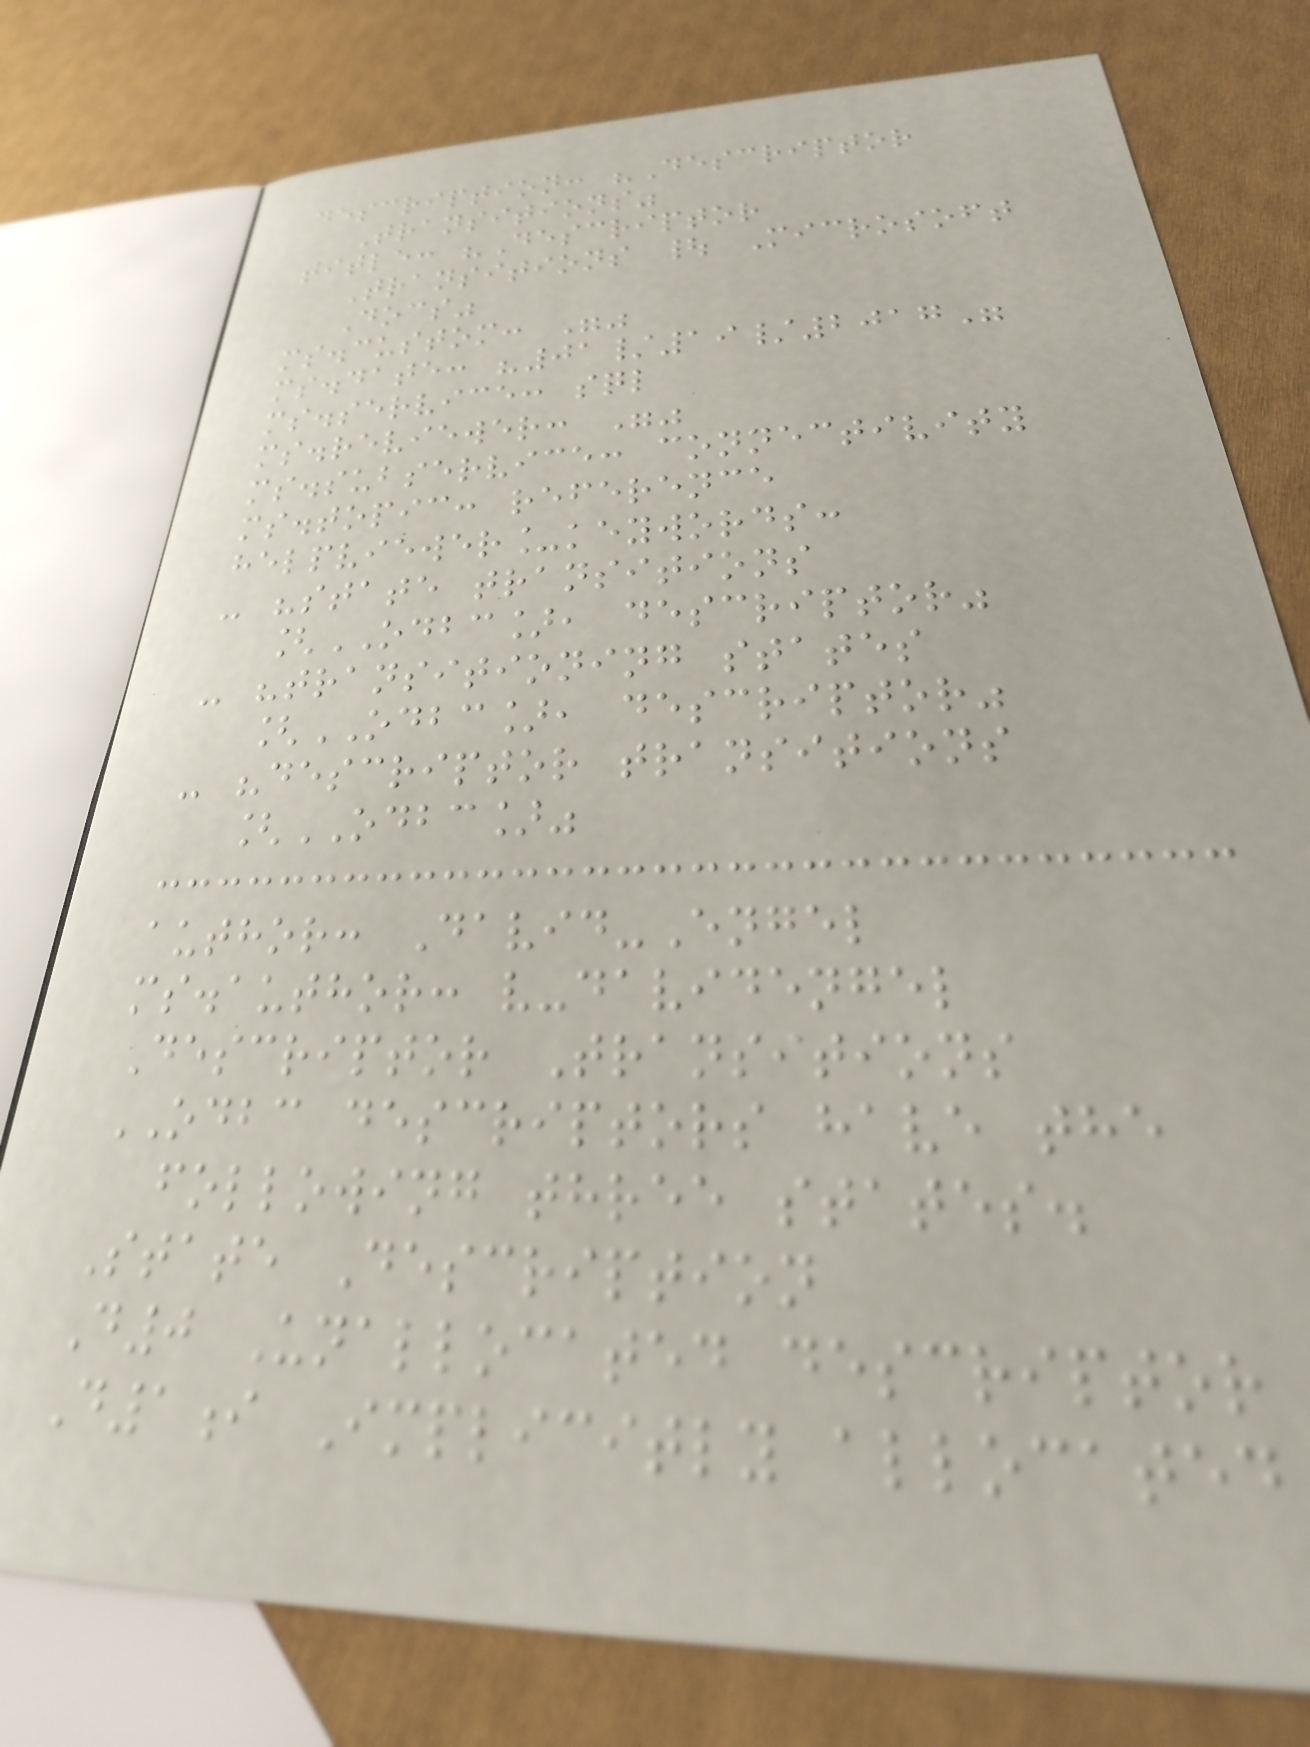description: "Descriptor
Transitions"
title: "Descriptor
Transitions | Microsoft
Docs"
ms.custom: ""
ms.date: "01/19/2017"
ms.service: sql
ms.reviewer: ""
ms.subservice: connectivity
ms.topic: reference
helpviewer_keywords:
- "state transitions
[ODBC], descriptor"
- "transitioning states
[ODBC], descriptor"
- "descriptor transitions
[ODBC]"
author: David-Engel
ms.author: v-davidengel
Descriptor Transitions
ODBC descriptors have the
following three states.
State Description
D0 Unallocated descriptor
D1i Implicitly allocated
